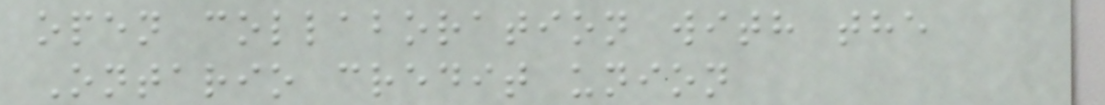open collaboration with the
Ontario credit union
